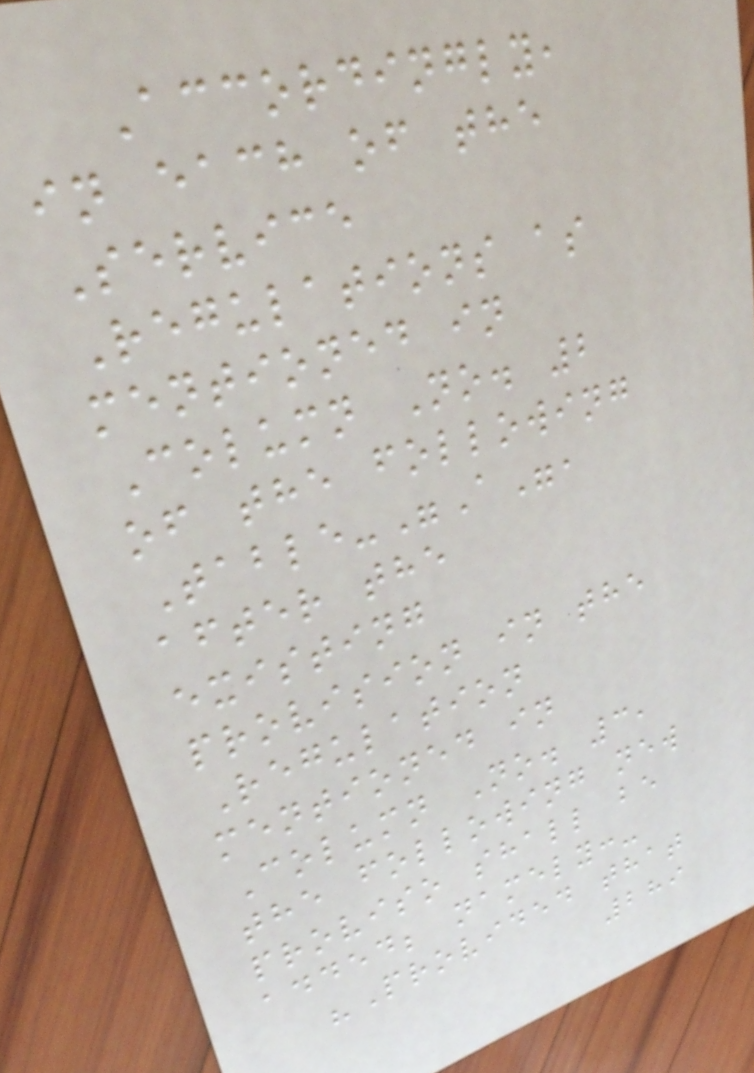Accordingly,
in each of the
Service
Regulations as
mentioned in
Column No. 2
of the following
Table-"A",
after the
existing
provision in the
Regulation
mentioned in
Column No. 3,
the following new
proviso shall be
added; namely:-
"Provided that
289
